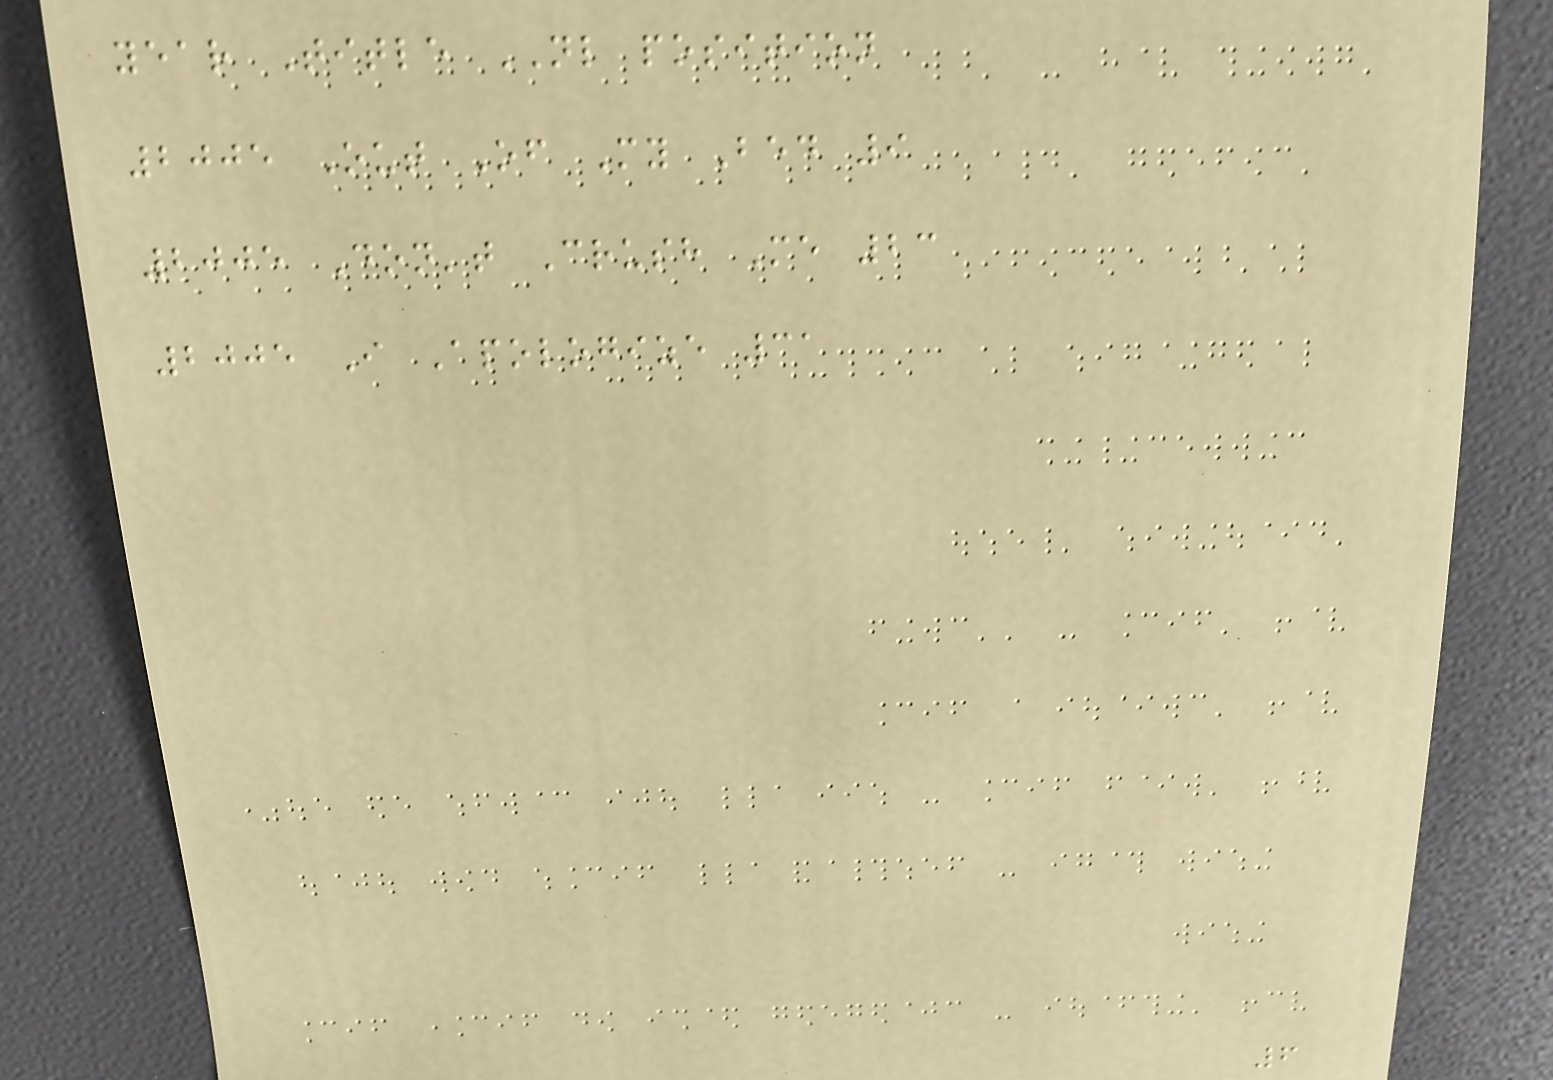year Title NL position
2005 Out Of My Bed 9
2005 Don't Crush Me 23
2005 I Apologize 31
6
